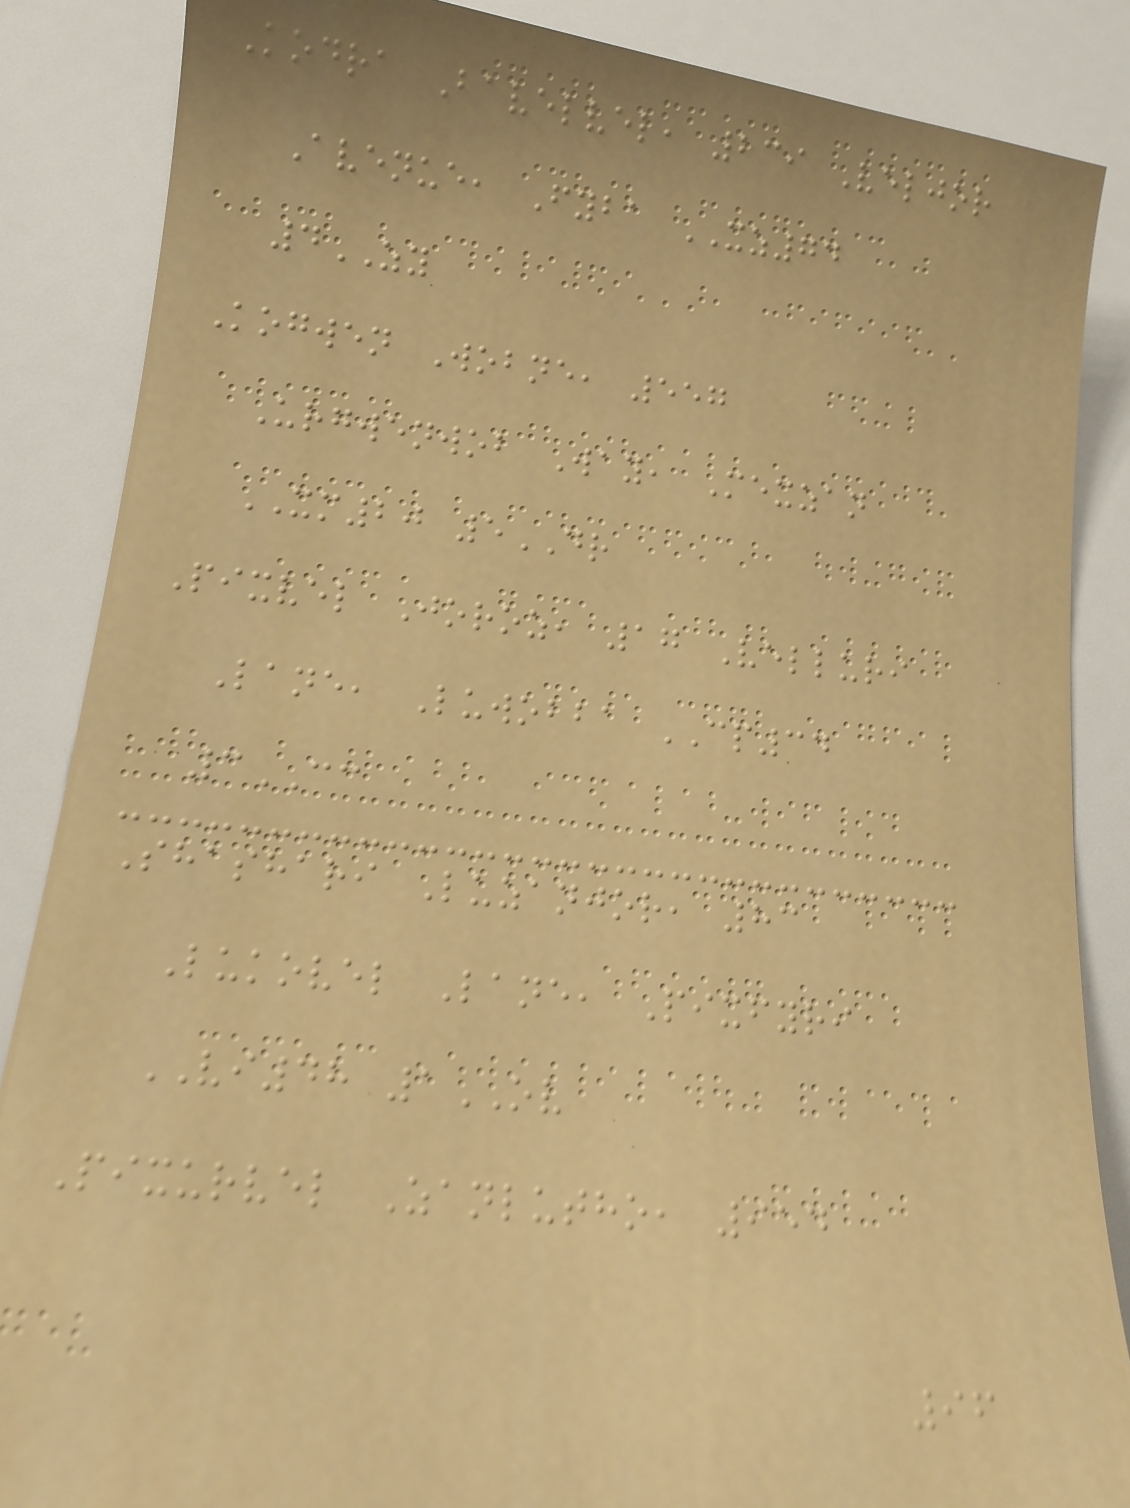Kodra Bavelvel, 239 Veljor
Avenue, Fyba XZ74
4ZY
Kogwen Wobne, 557
Urgwenwob Way, Mexzan
XM20 5DR
Pixvel Joroz, 17 Velluri
Lane, Luwobba CP34
3CC
Shashari Luzanjor, 83
Lukovel Lane, Pixfyri
VI48 1OV
Pixurvel Zanlutho, 954
96
